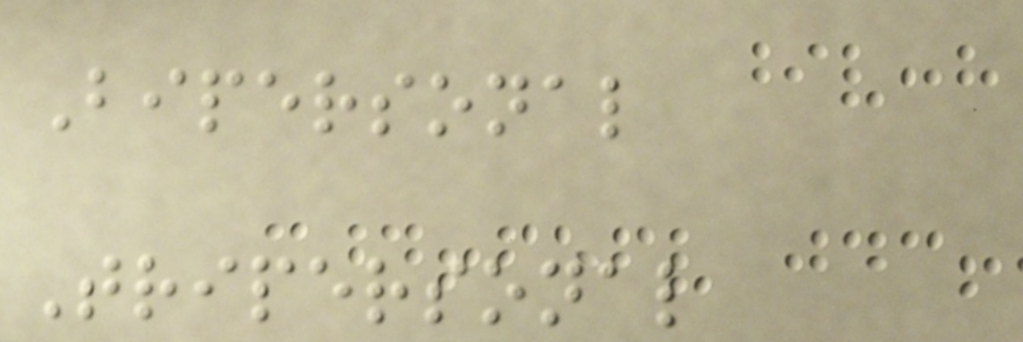Bipersonal
Tripersonal
